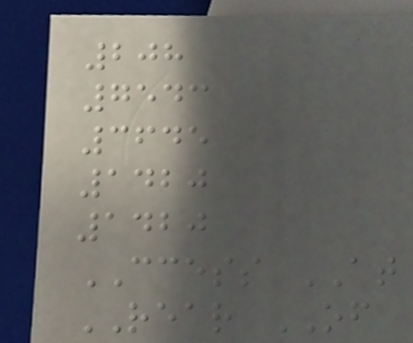208
7543
3645
1420
1420
CCESS AT
REAR OF
